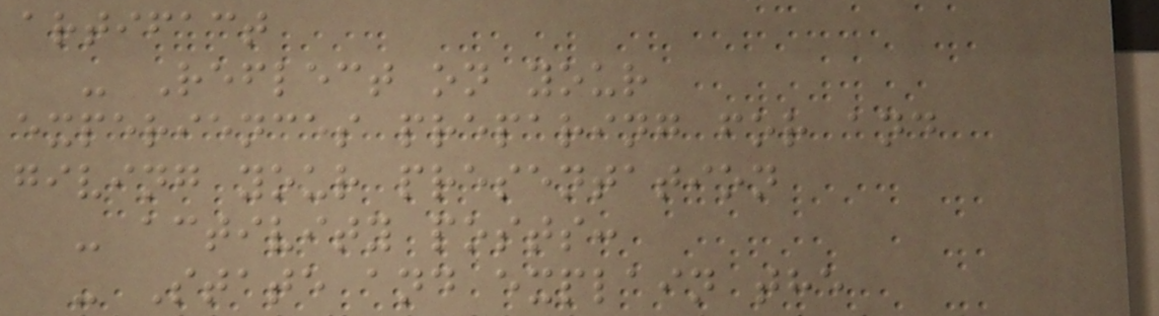artifact
- Reflect on your
experiences preparing for and
giving your presentation
- activity posts:
- State and explain the
